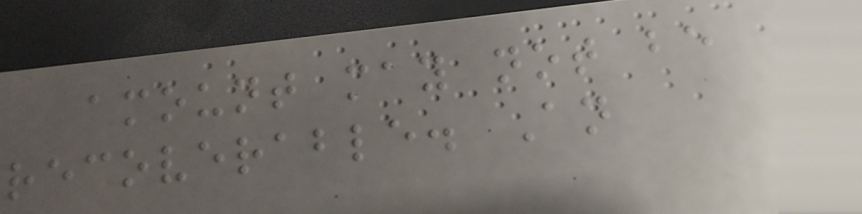amount may not be
recoverable. An
